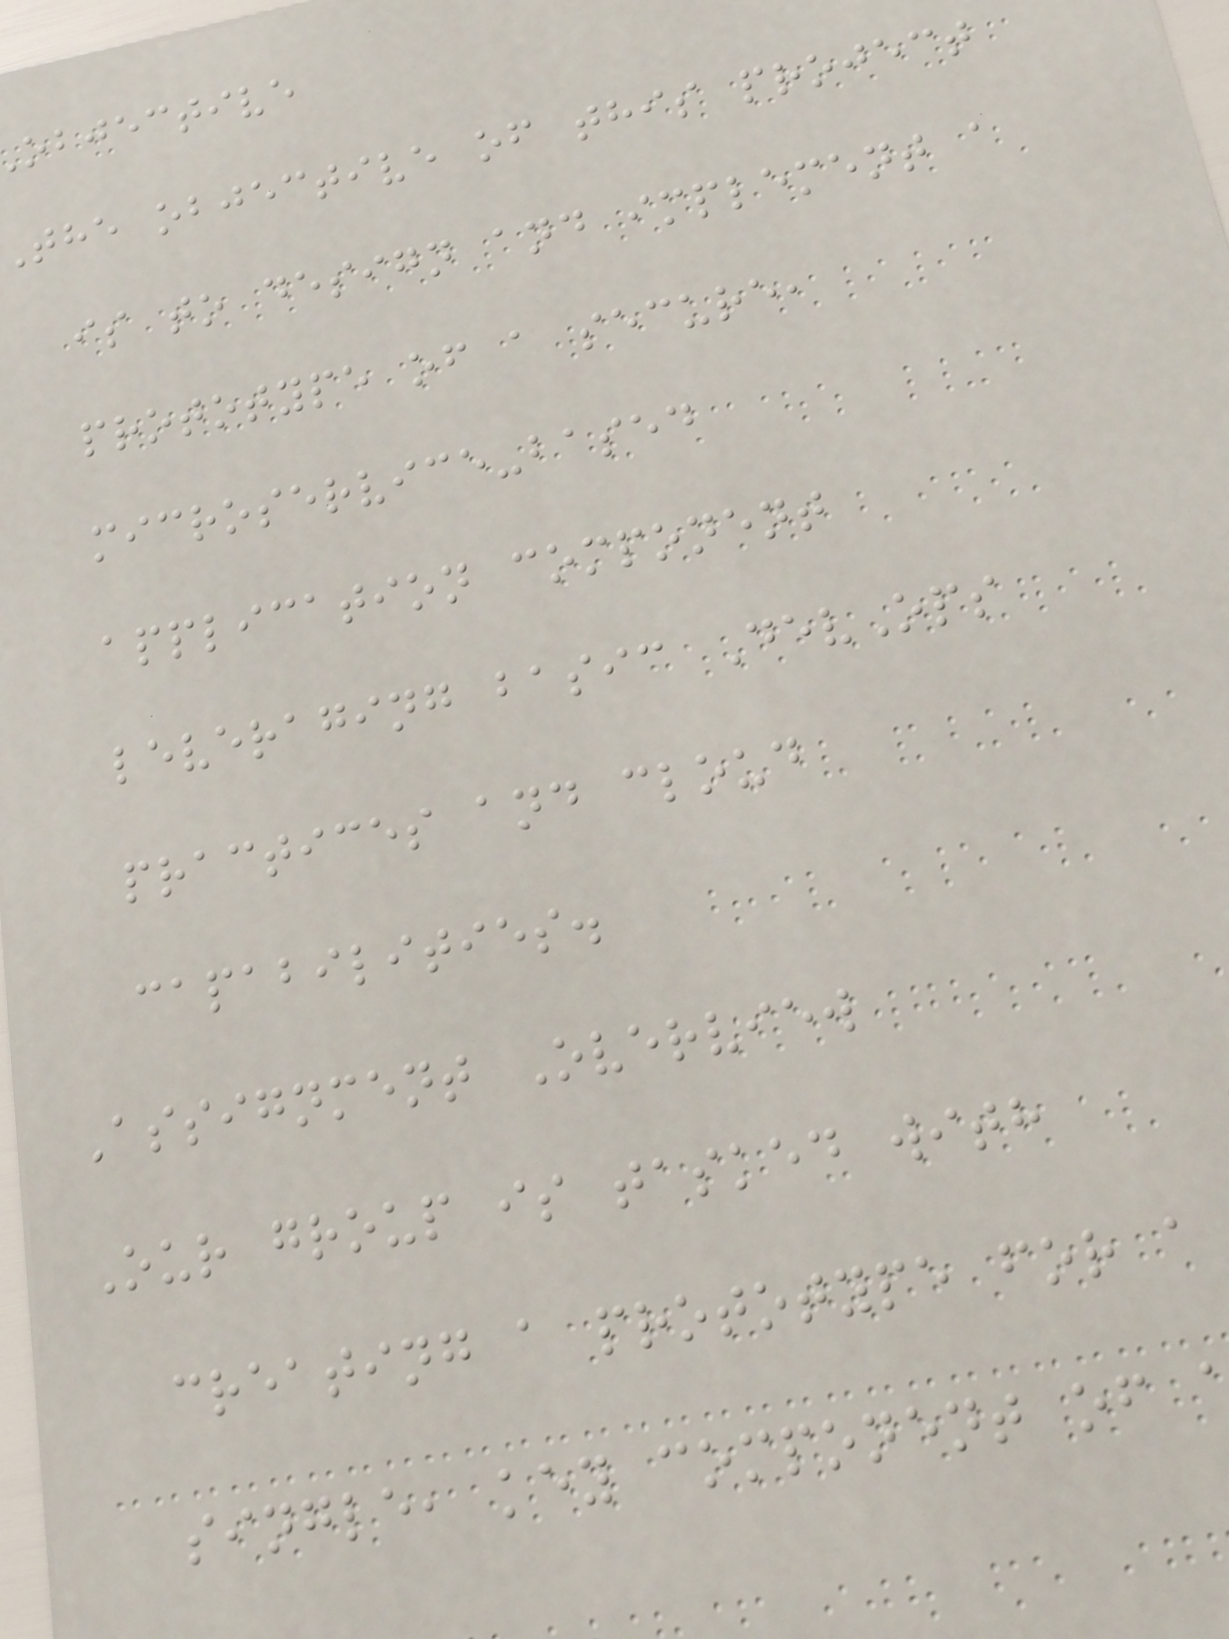objective
the objective of this project
is to design and implement a
prototype of a secure,
microservice-based
application component
leveraging basic DevOps
practices and cloud
capabilities.
Assignment Overview
Our group is tasked with
creating a prototype for a
single, key component of
